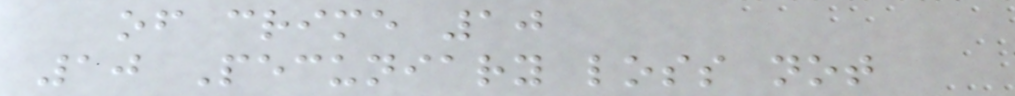of crime 10
10 Pecuniary loss not
